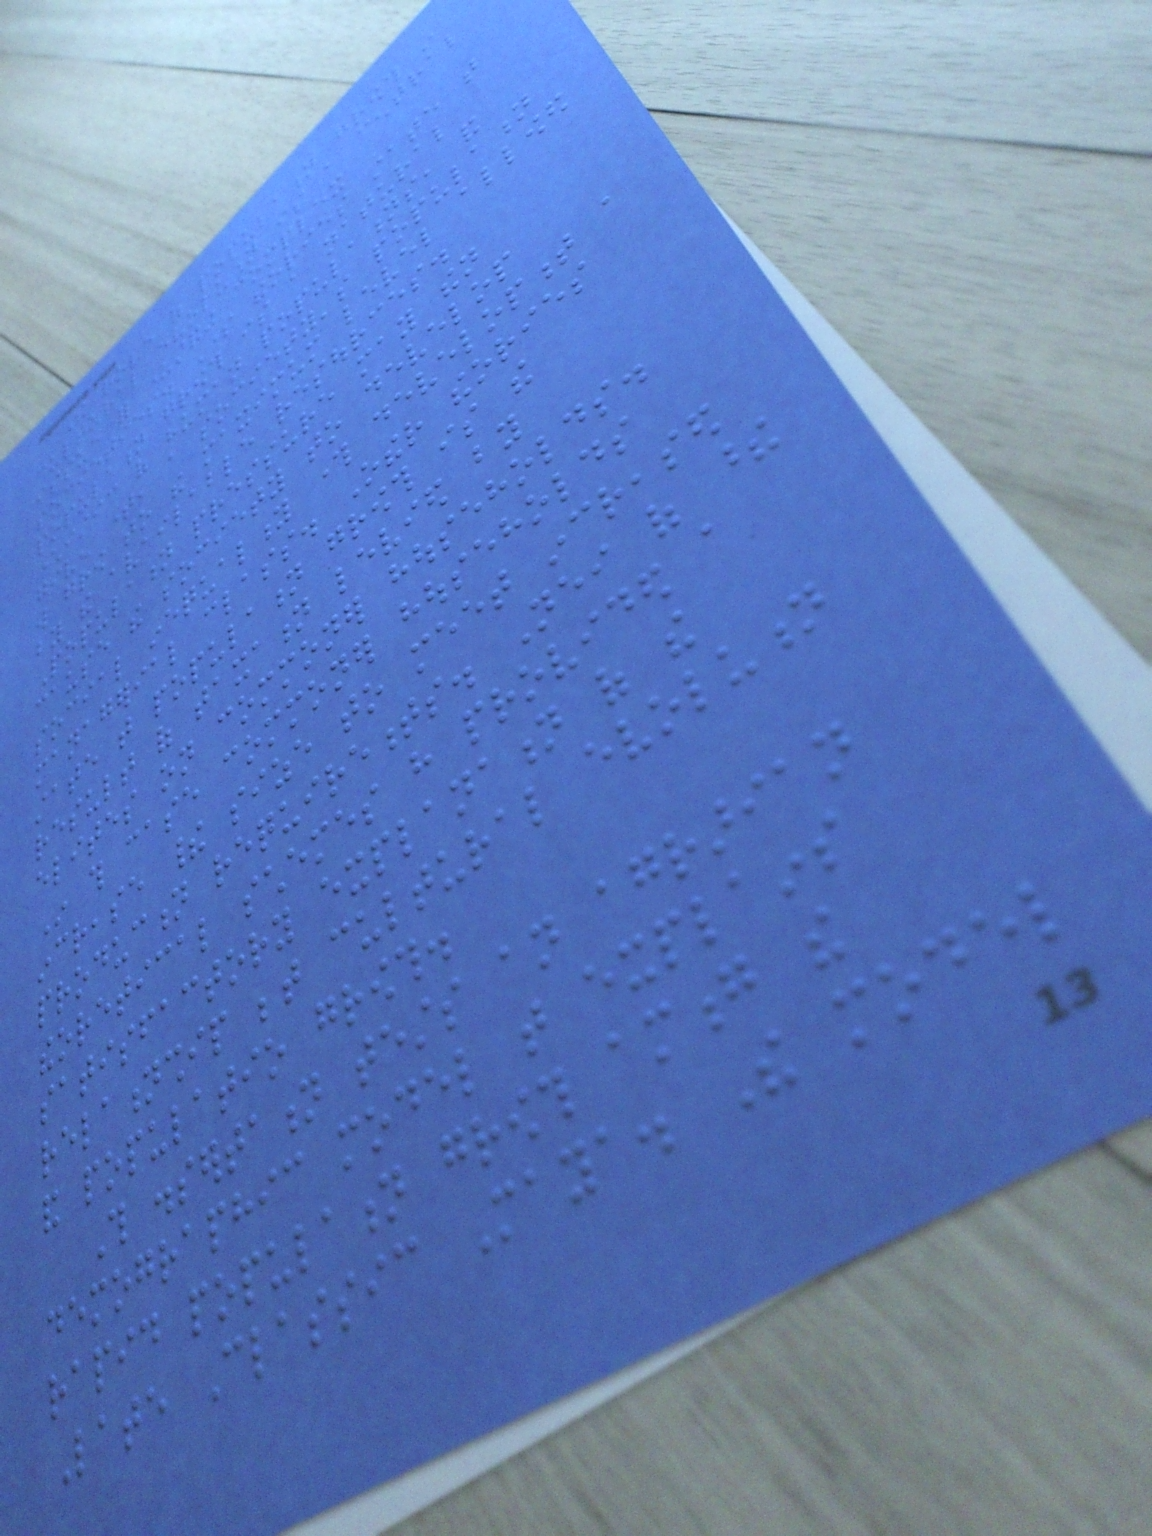The role of population growth in
cultural evolution is a central
issue for understanding complex
societies. Some theories state that
population growth is a natural
characteristic of human populations, and
given time, a society's population
will grow to the maximum level allowed
by the available resources.
Population pressure may then
cause the society to develop
social inequality through development a
managerial class. Other theories
state that population growth is the
result of taxation levied by
elites on commoner households.
In this case commoner households
increase their size to meet increased
production requirements. Neither of these
theoretical schemes have provided a
satisfactory explanation of the
relationship between cultural evolution
and populatio growth.
This dissertation tests an agrarian
demographic model that explains
rapid population growth among the
Late Classic Maya. The model
